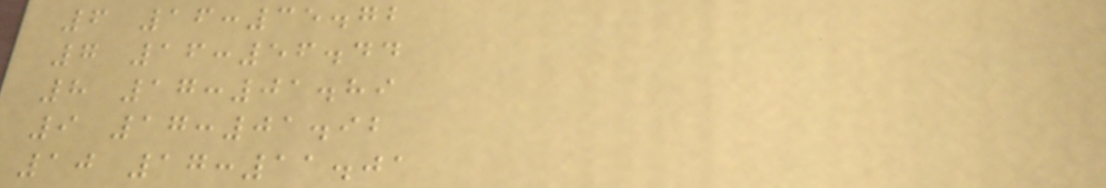6 16:35.72
7 16:56.44
8 17:01.89
9 17:01.92
10 17:11.01
